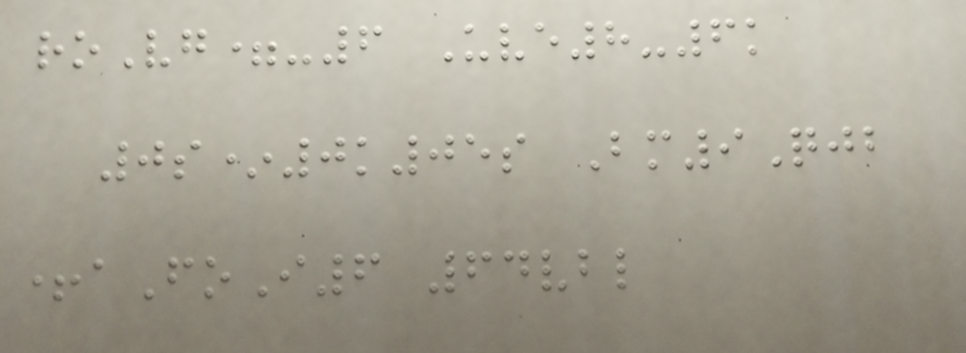roVg=-6 Uve8-6k
0s*0k05s Bm9Qjb
+aFoI6 64vbl
